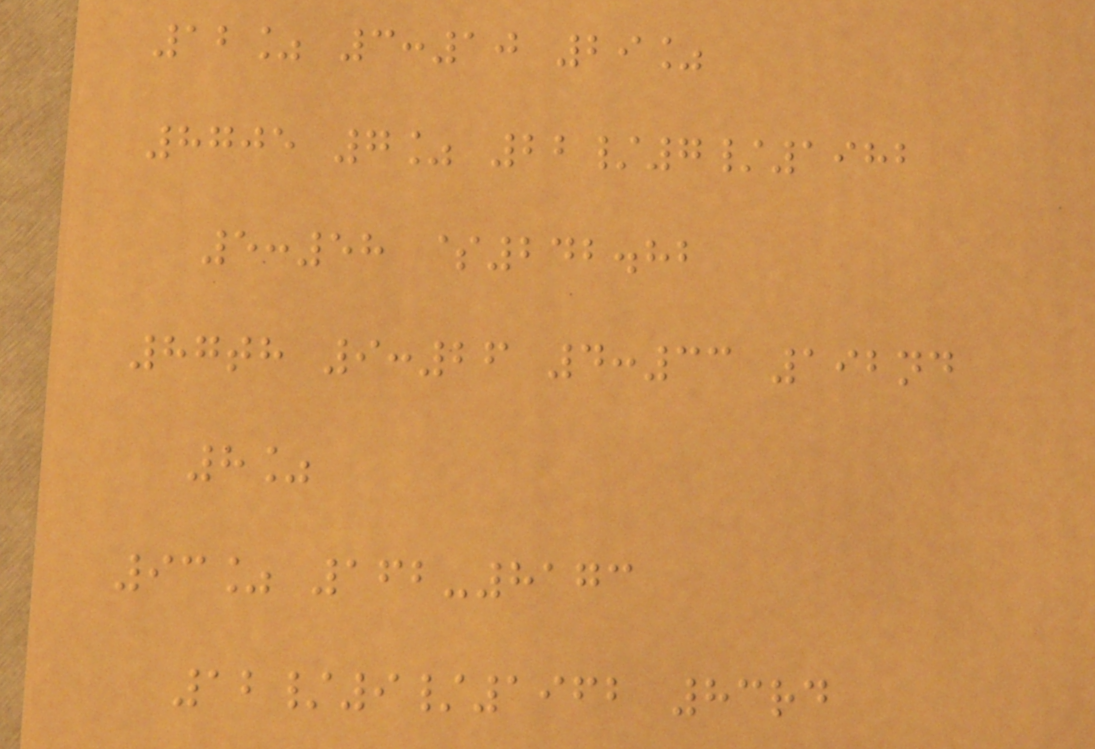12% 3:10 29%
8705 7% 22/7/1982
5:58 $242.82
87th 9:26 4:33 192nd
8%
93% 162-8173
12/9/1962 83rd
